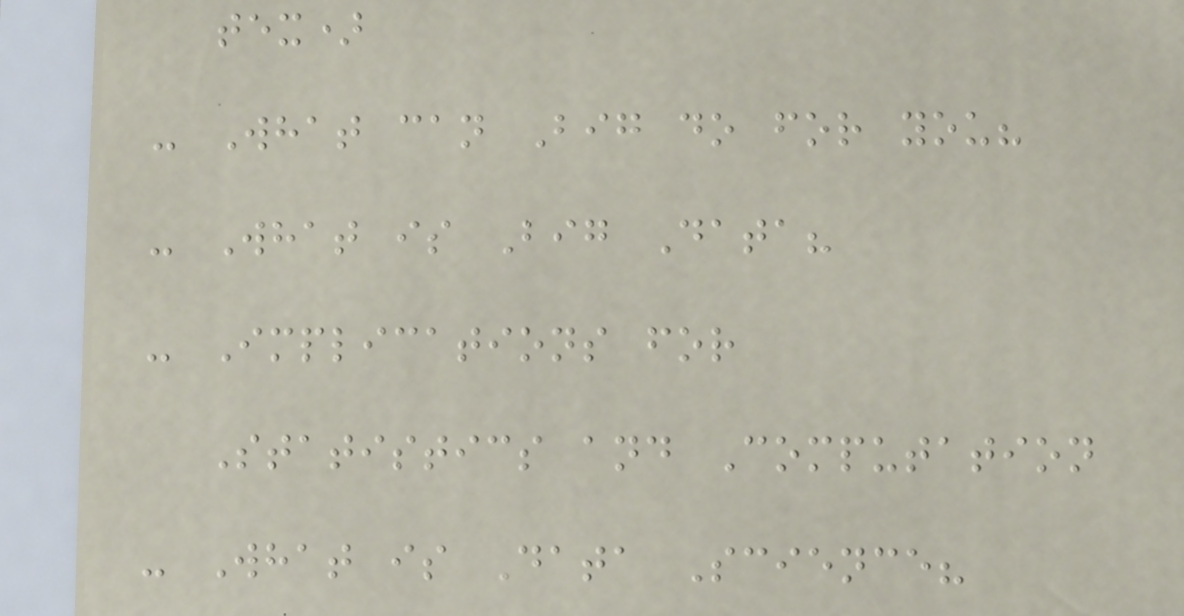tex)
- What can Big do for you?
- What is Big Data?
- Implications for
Statistics and Computation
- What is Data Science?
